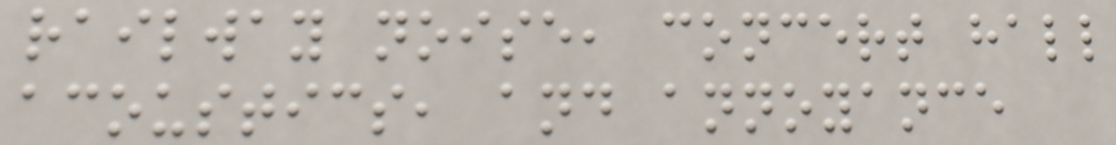railway noise, concert hall
acoustics, and annoyance
